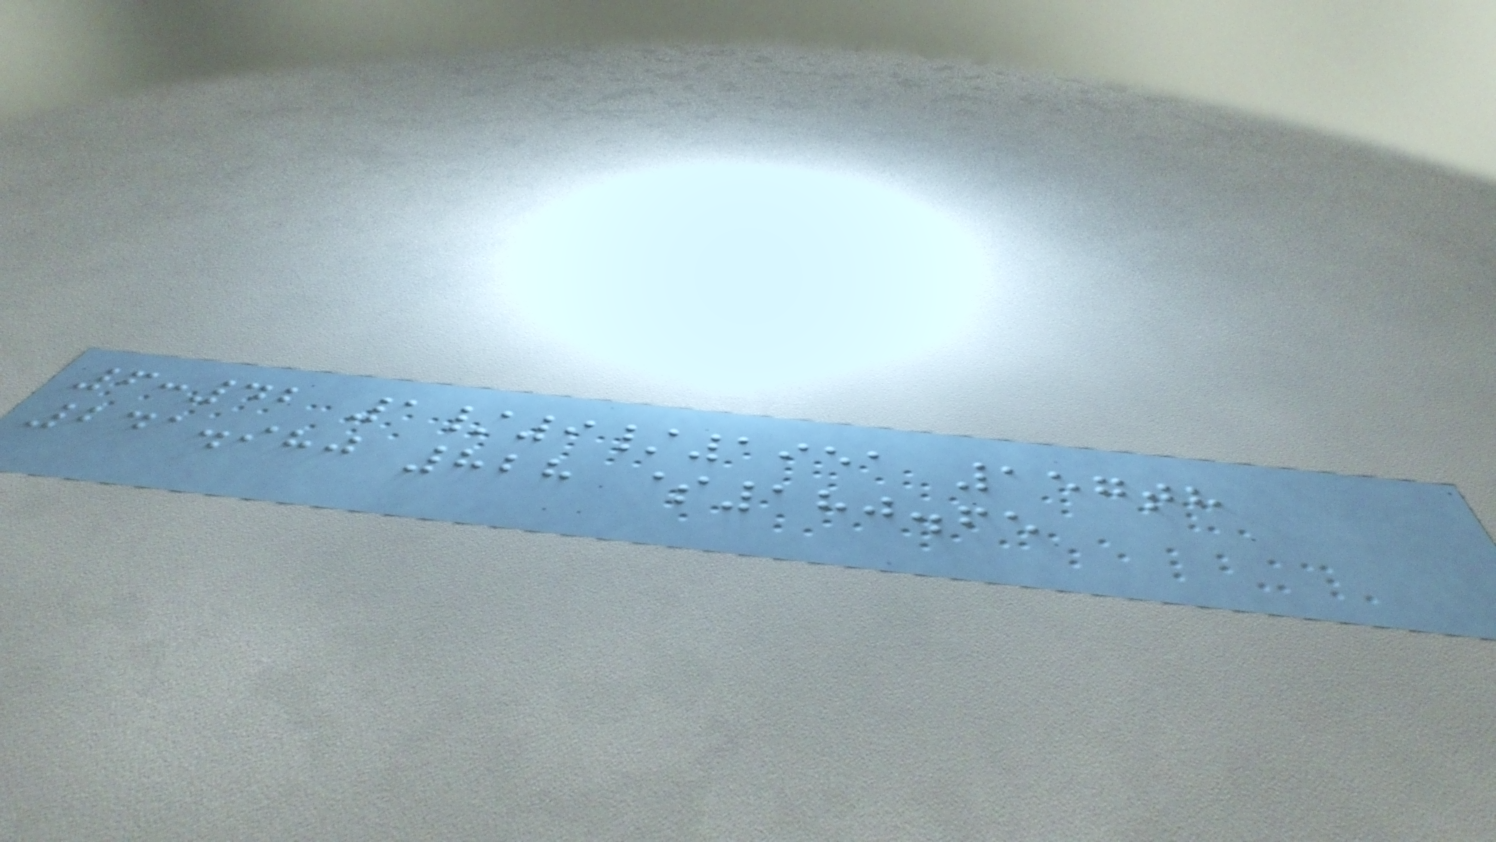6:42 1/9/1951 157th
241.980 828 $180.65
